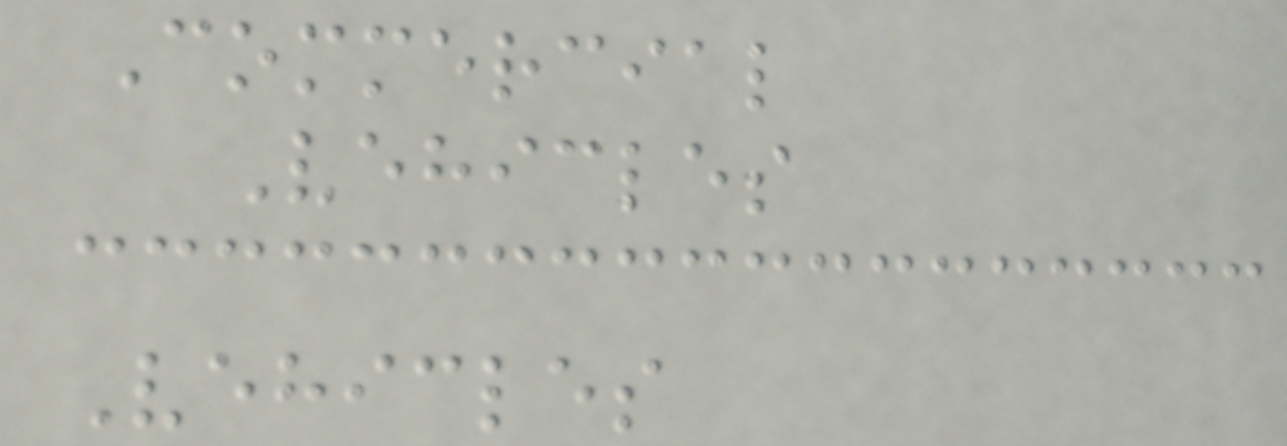Commercial
Vehicles
Vehicles
